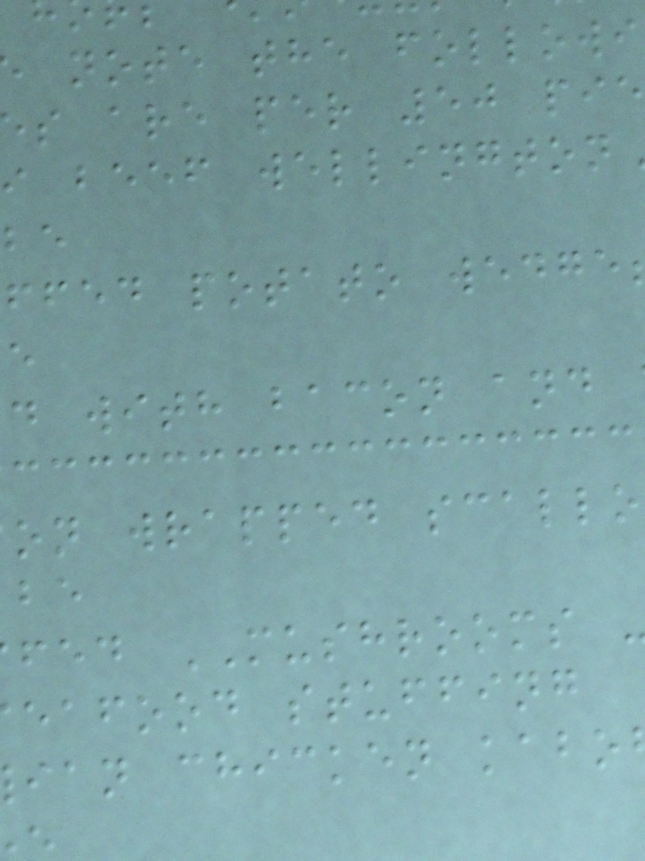note the followi
s are per 50 pie
ffed potato
d with bacon and
on wrapped
fed MUSHROOMS
eafood stuffing
ian chicken
